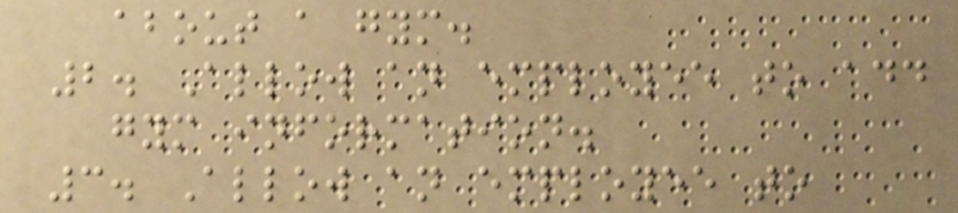about a gym.
2. Allow an employee to add
gym information.
3. Allow an employee to
